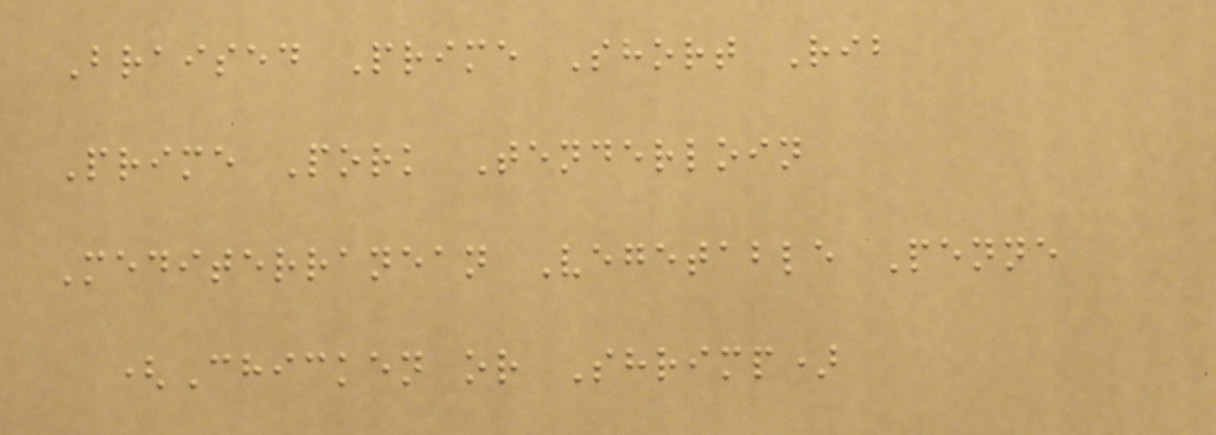Braised Prime Short Rib
Prime Pork Tenderloin
Mediterranean Vegetable Penne
(Chicken or Shrimp)
